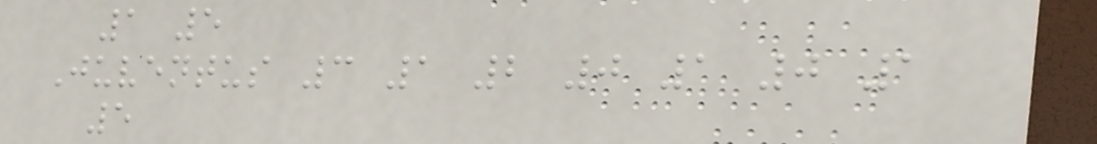1 5
Juventus 3 1 2 0 1 0 1
5
